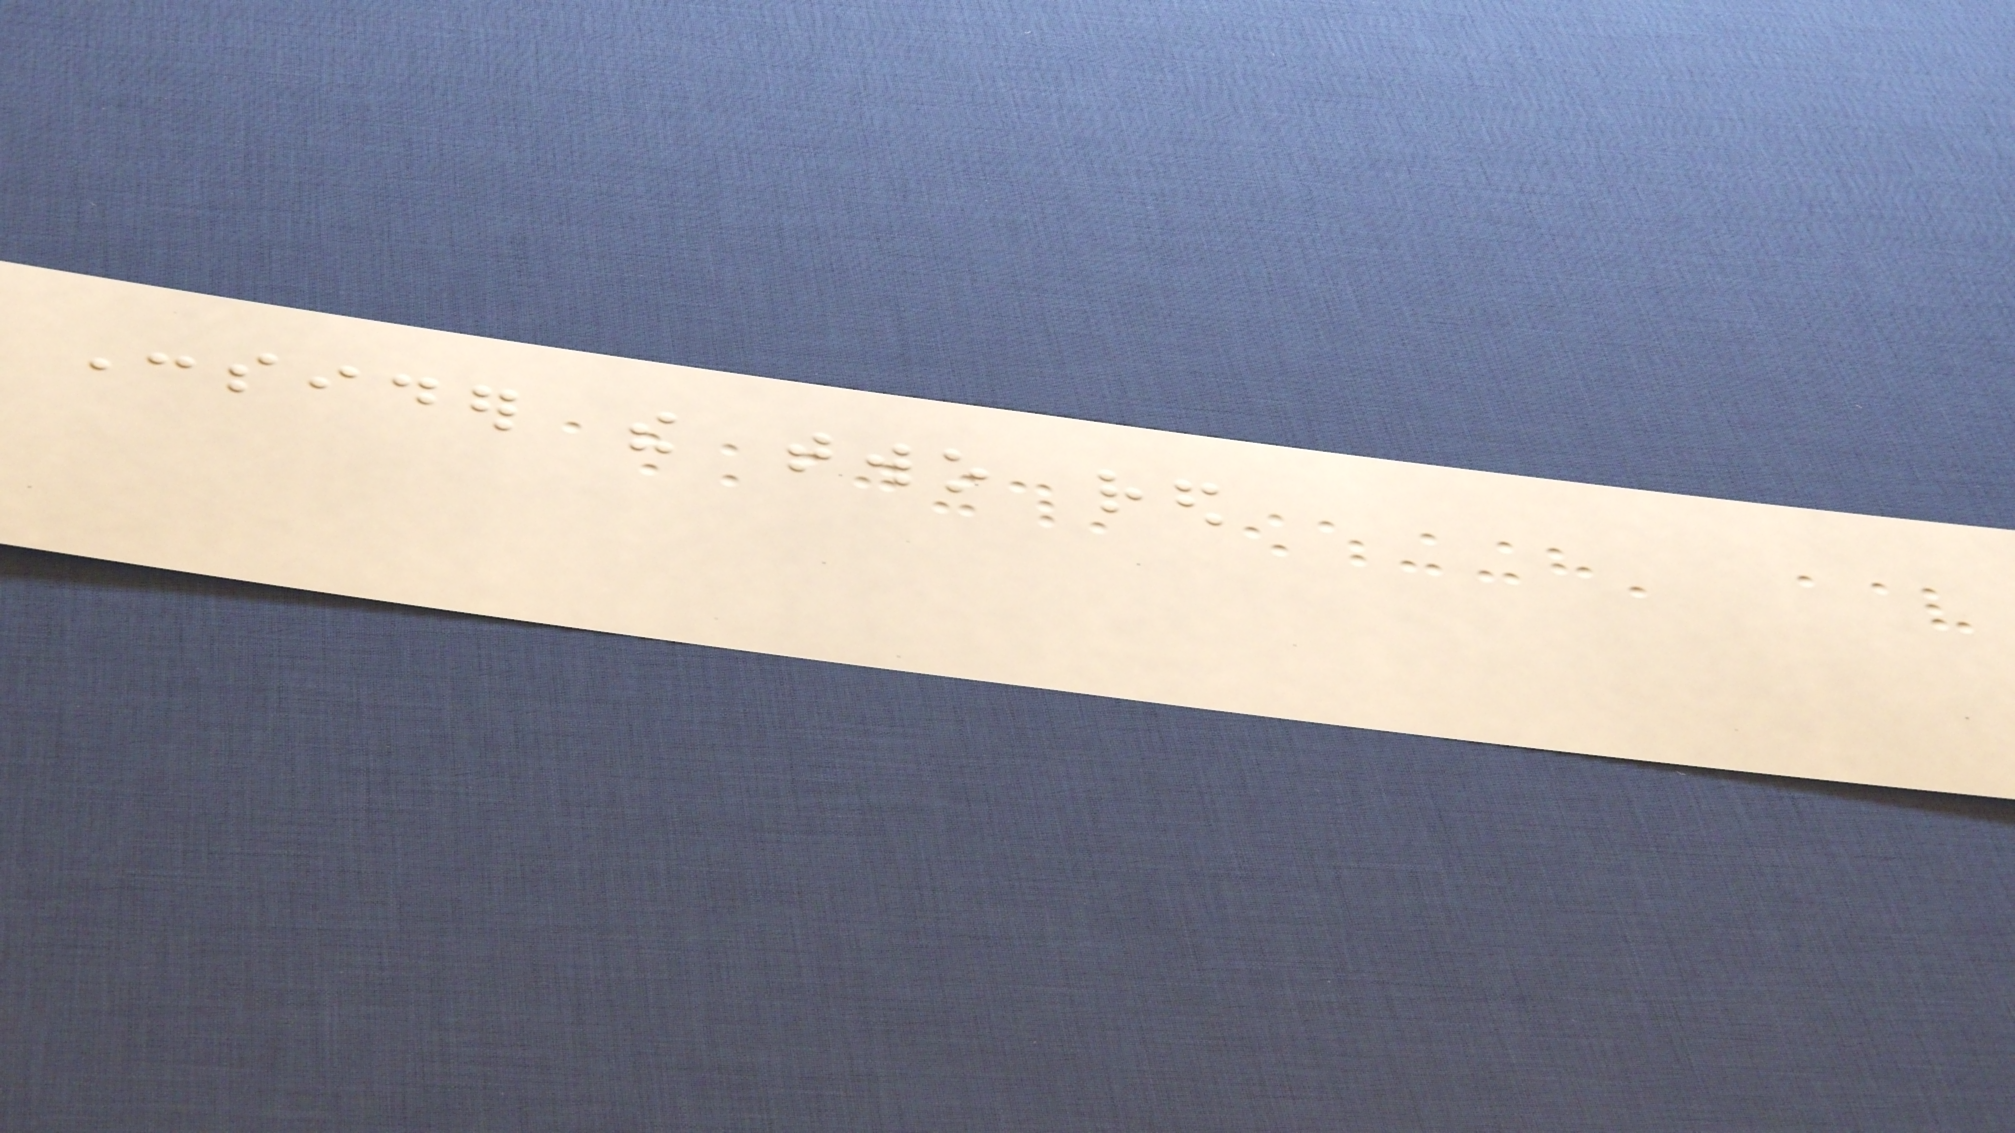Consider the two red
